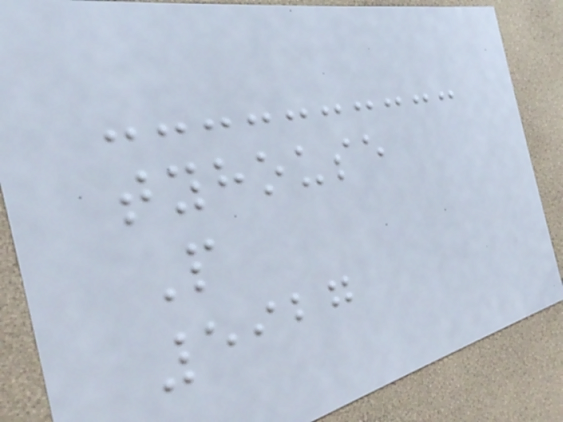tyhouse
P
5927
